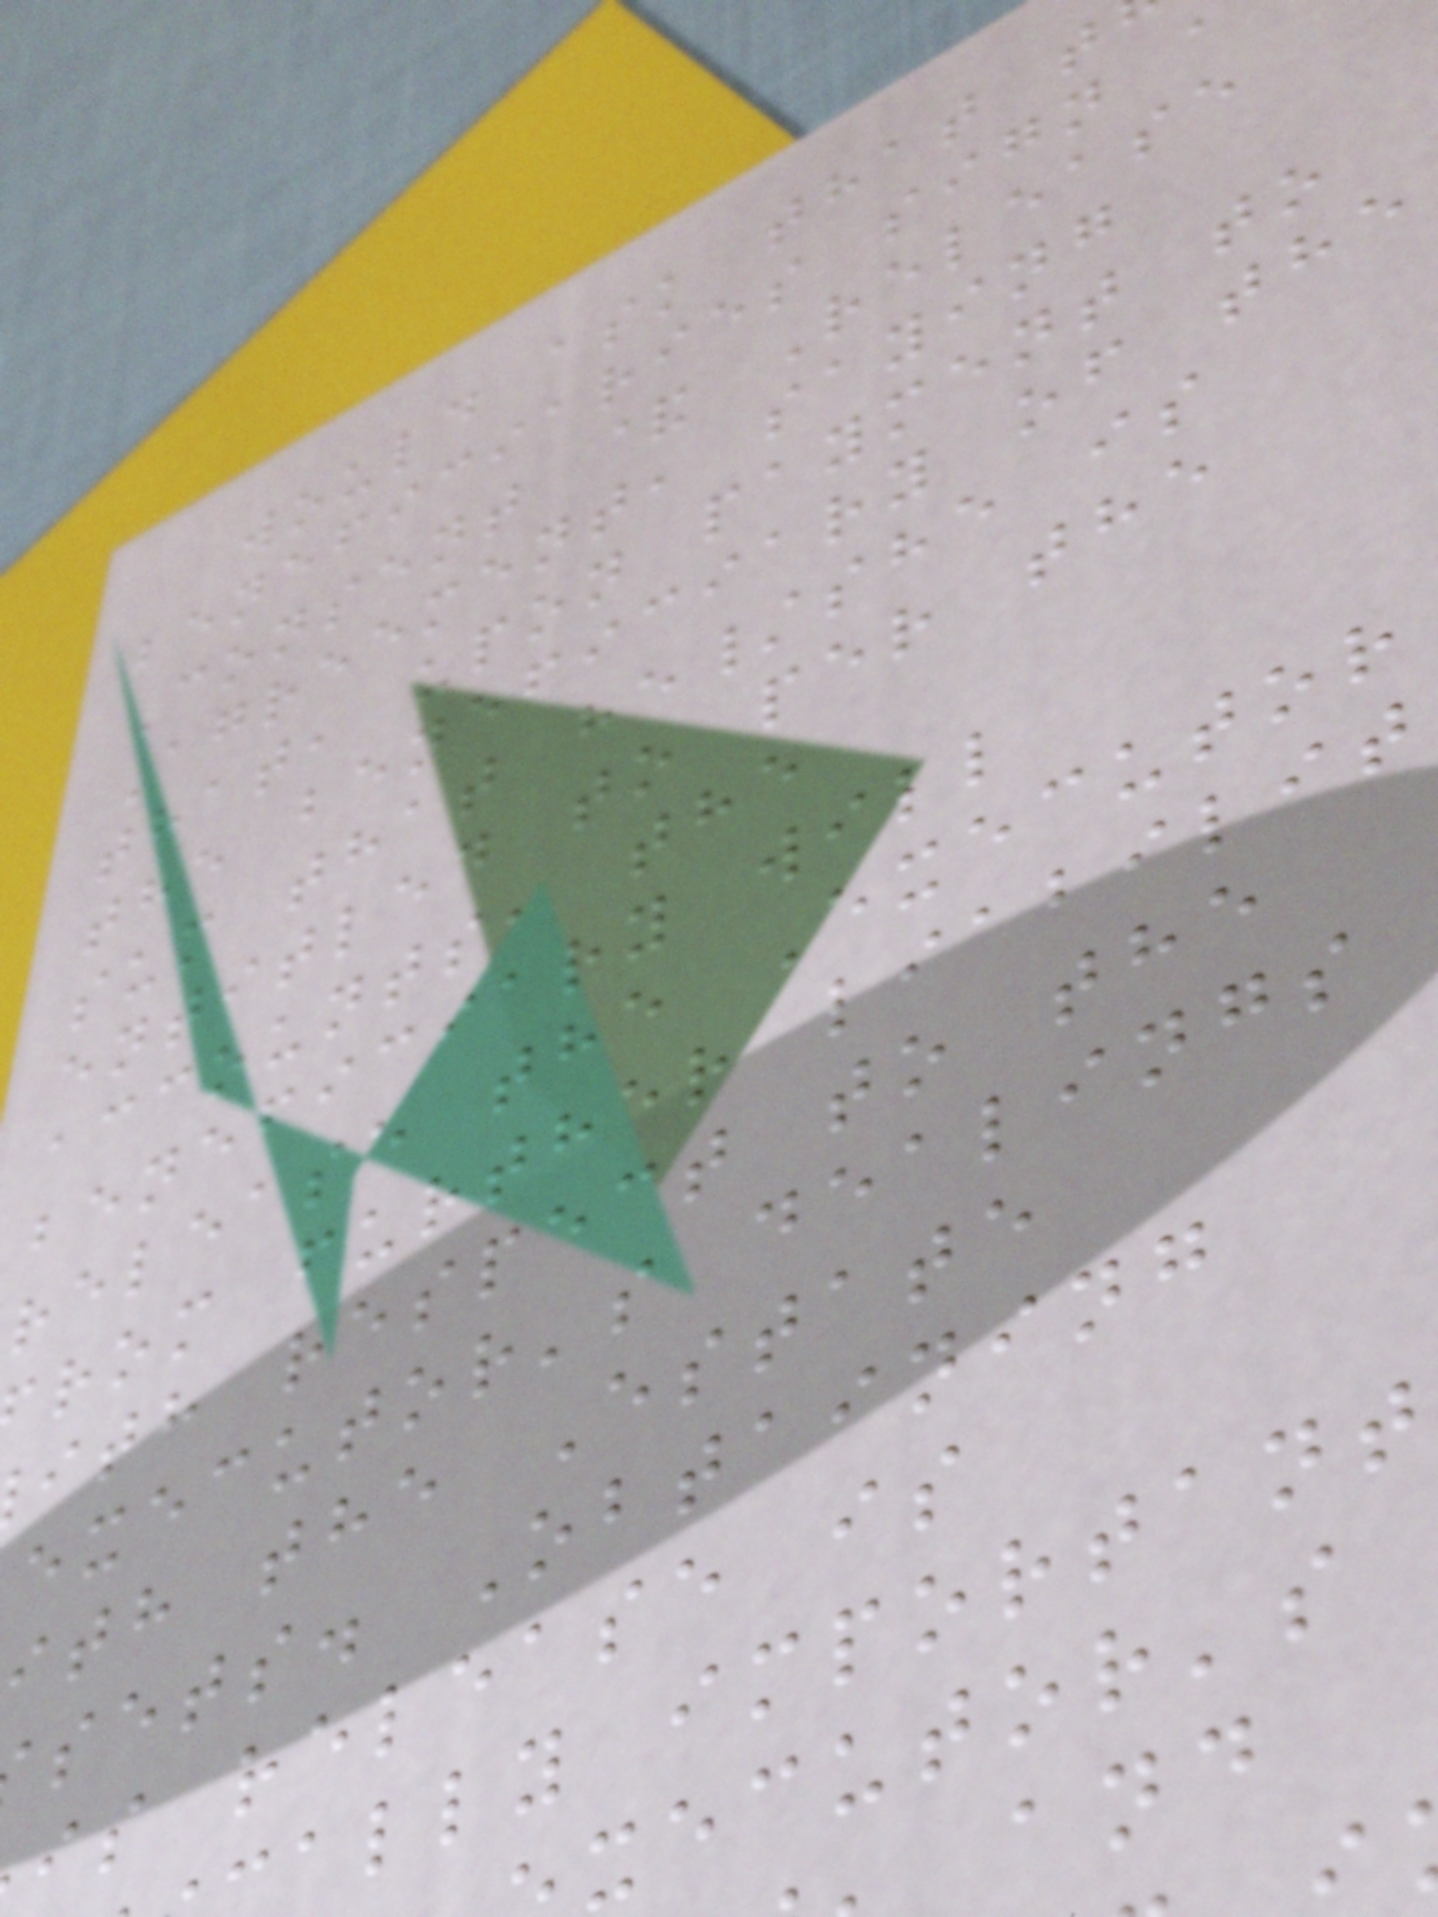would ask that t
beneficiaries sign a
Consent & Release
Agreement, saying
that, upon payment to
the beneficiary of the
sum that he/she is
entitled to per the
accounts, the
beneficiary will
release the Executor
rom further liabilit
ith respect to the
executor's dealings
ith the Estate
sets. Obtaining
is release is
ally important
xecutor's
